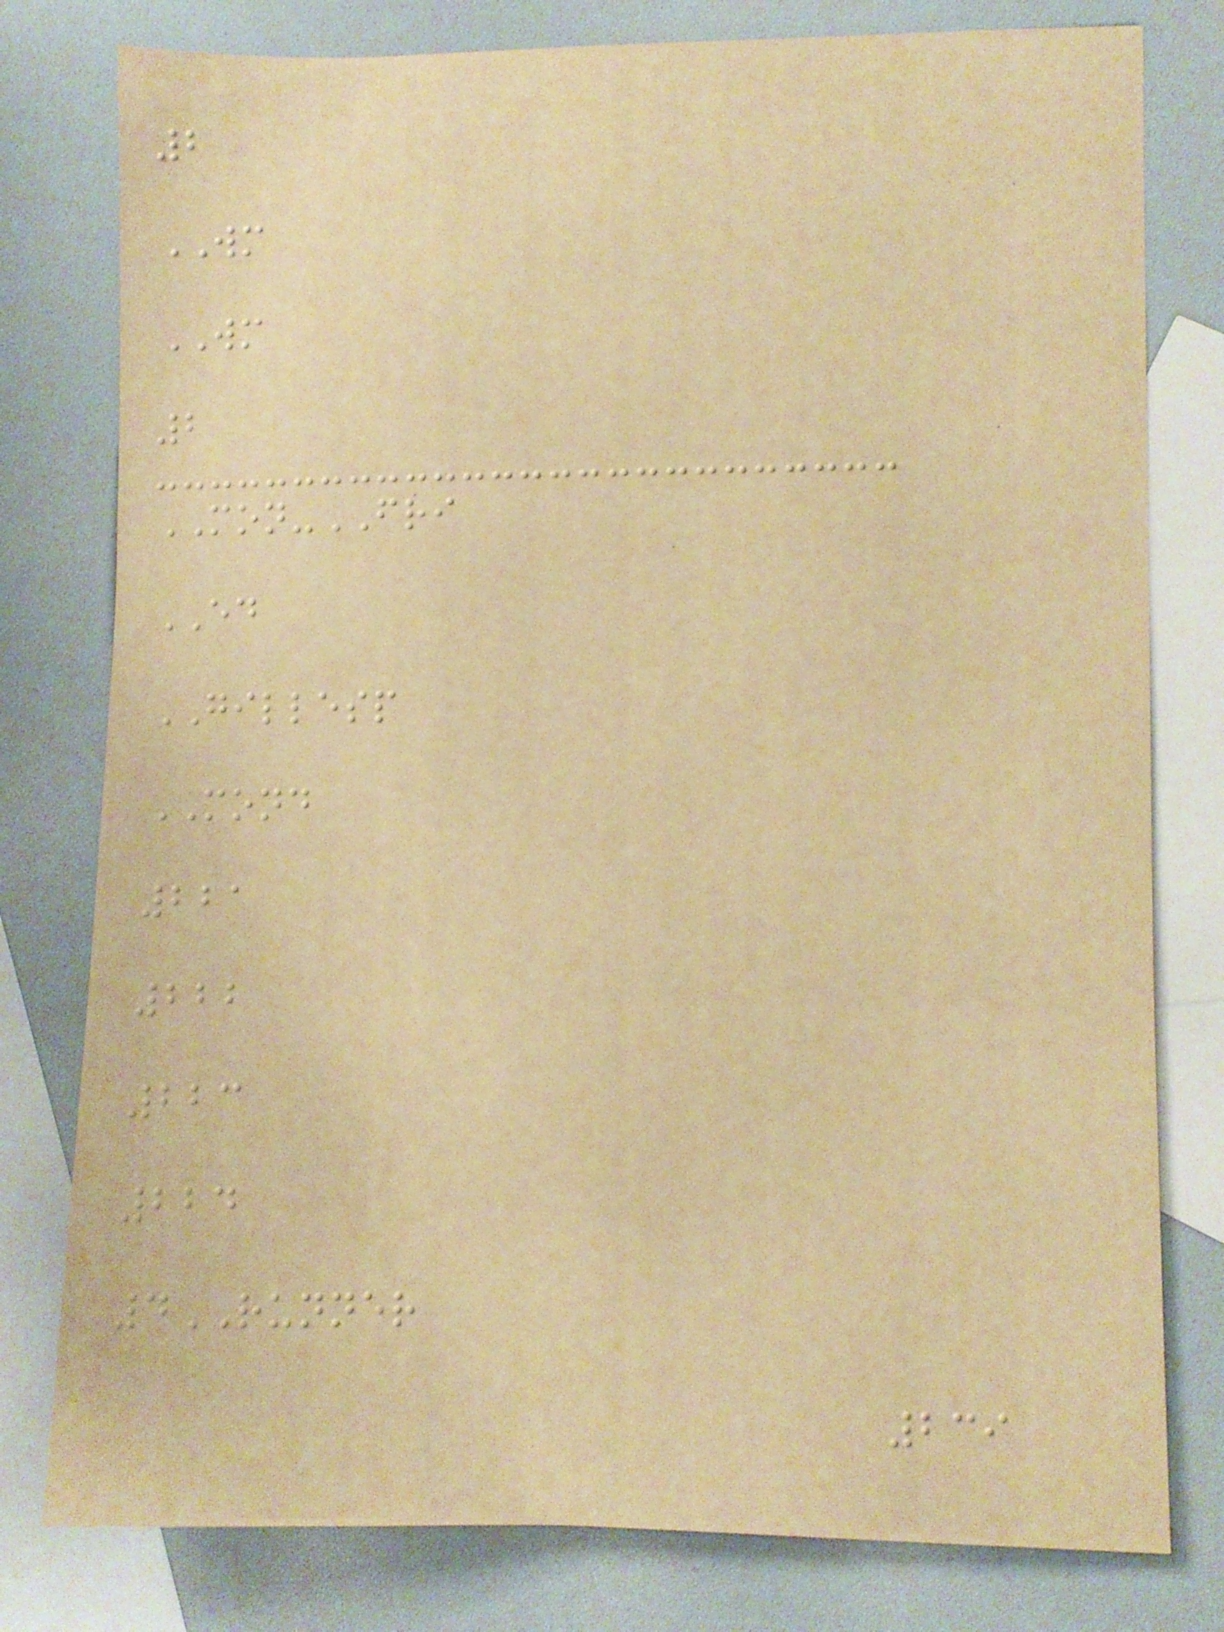2
WM
WM
2
MON-FRI
ED
GILLESP
MOND
221
222
223
224
4RUNNER
239
